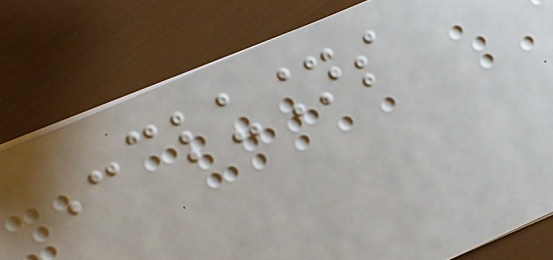Conclusions
